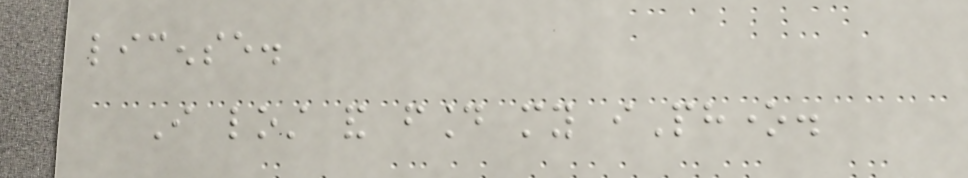license.
I lost and found my iPhone.
